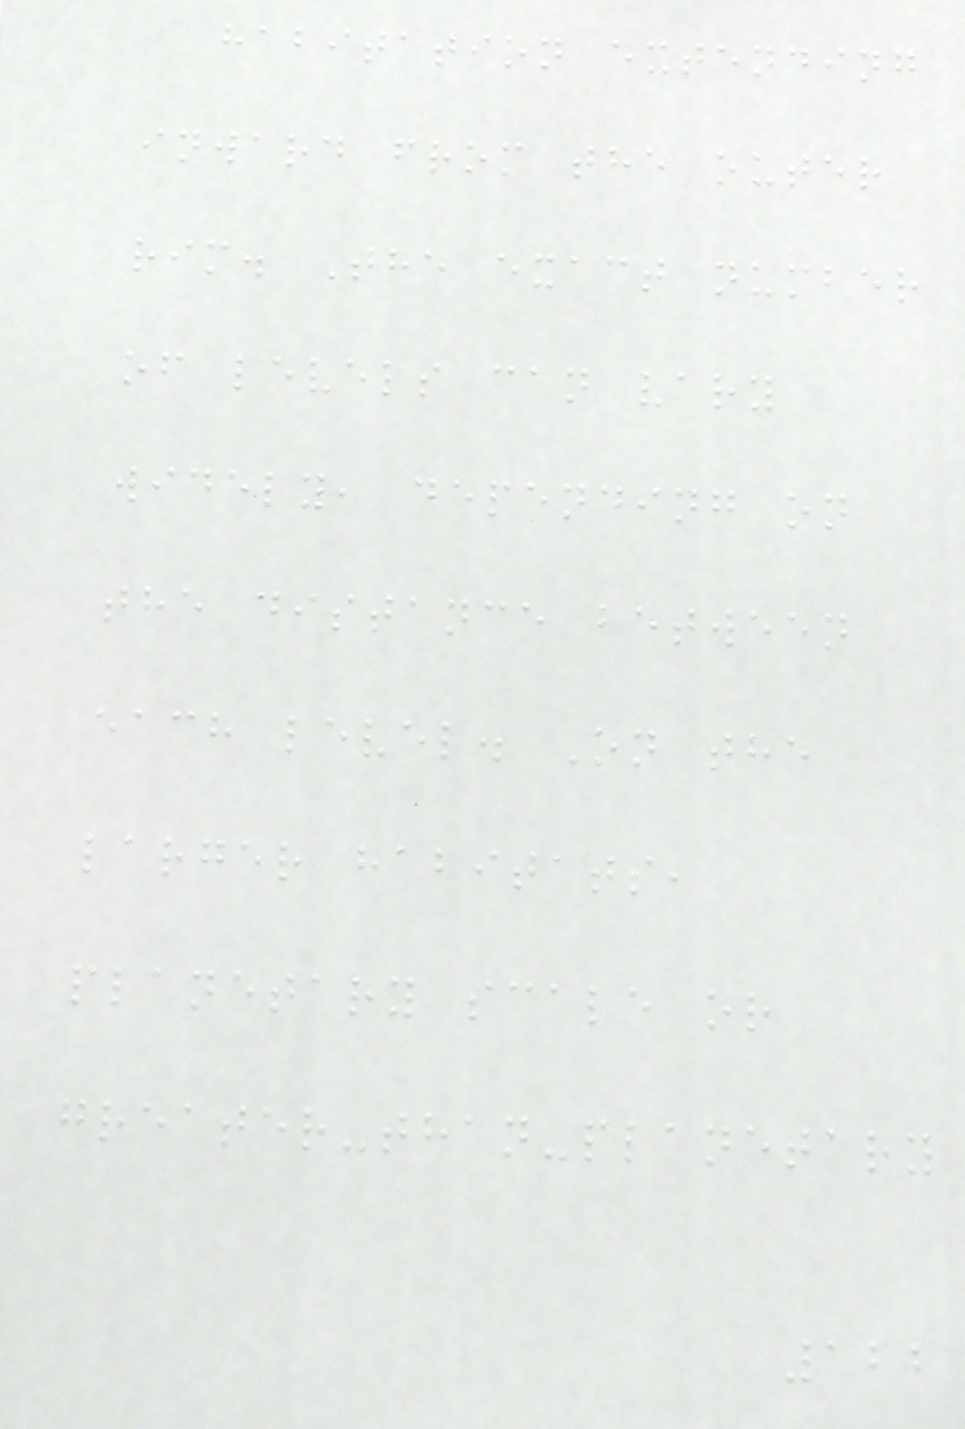habitation extending
inward from the outer
rim. The exact number
of levels can vary
widely, depending on
the distance between
each level. On the
larger habitats,
planetary scale or
greater-than-planetary
122
